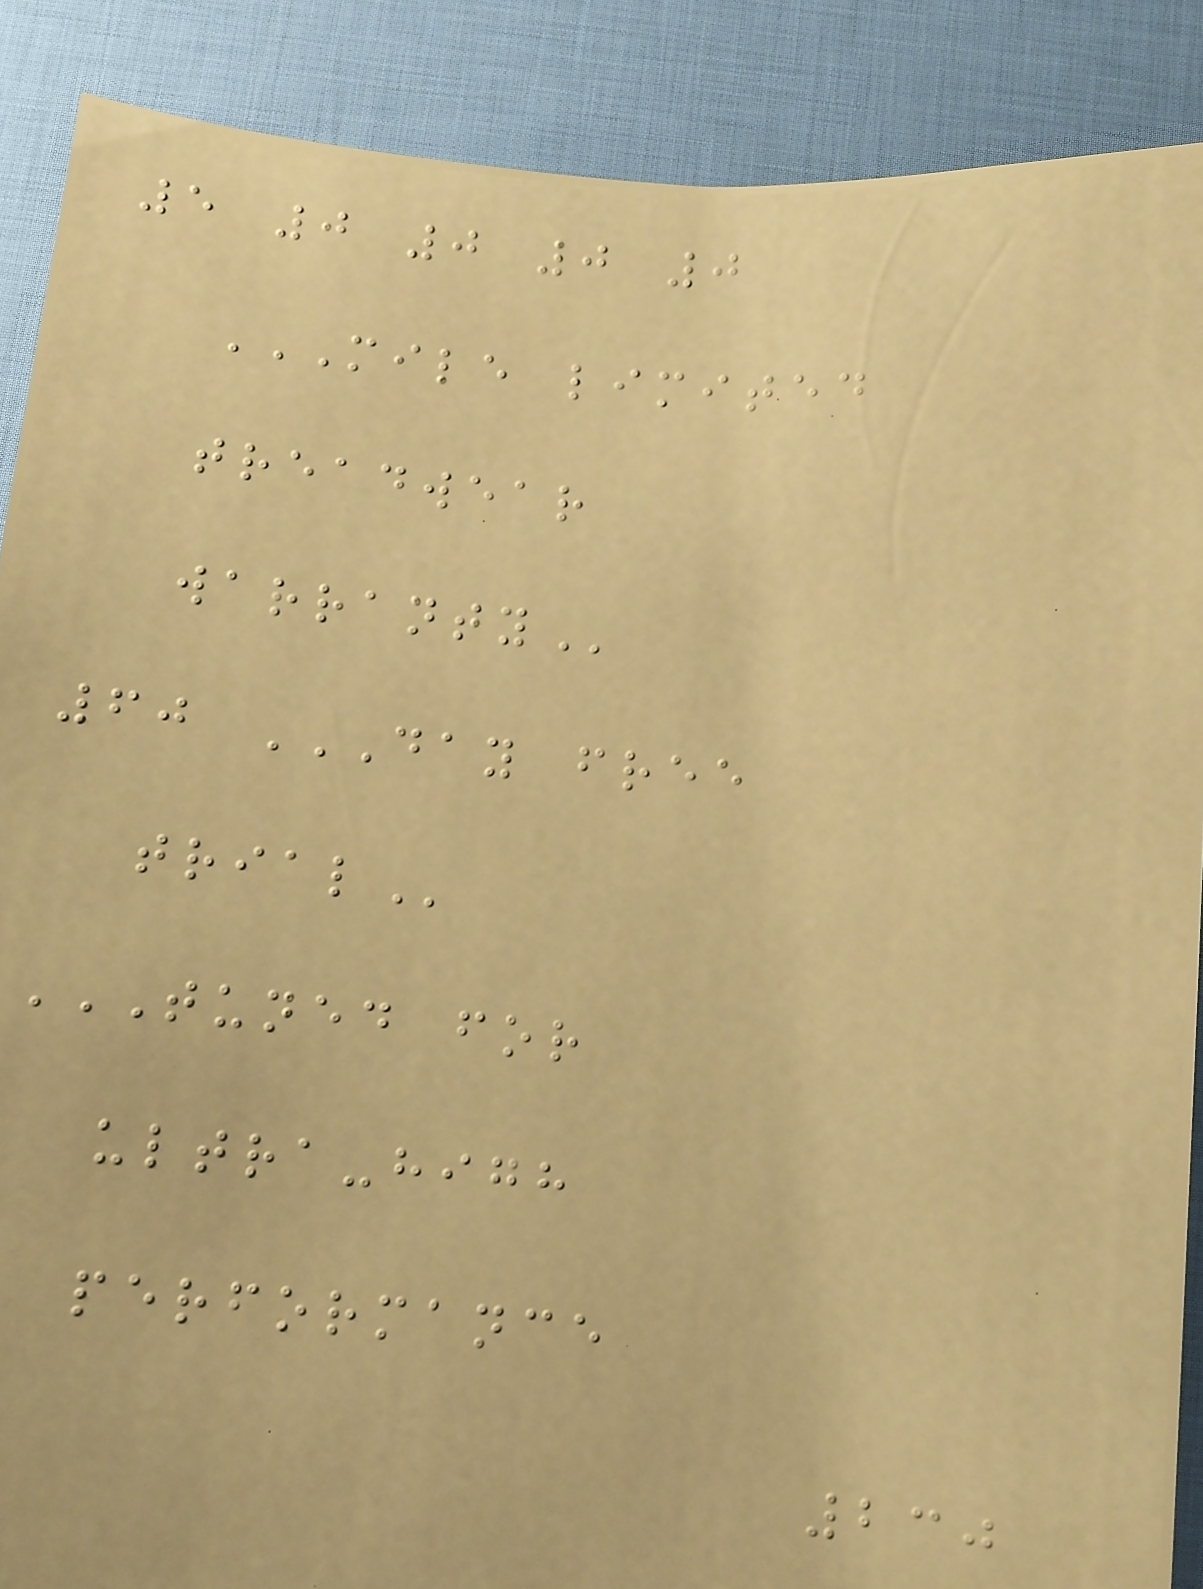5 0 0 0 0
MILE LIMITED
TREADWEAR
WARRANTY
60 DAY FREE
TRIAL
TUNED FOR
ULTRA-HIGH
PERFORMANCE
230
